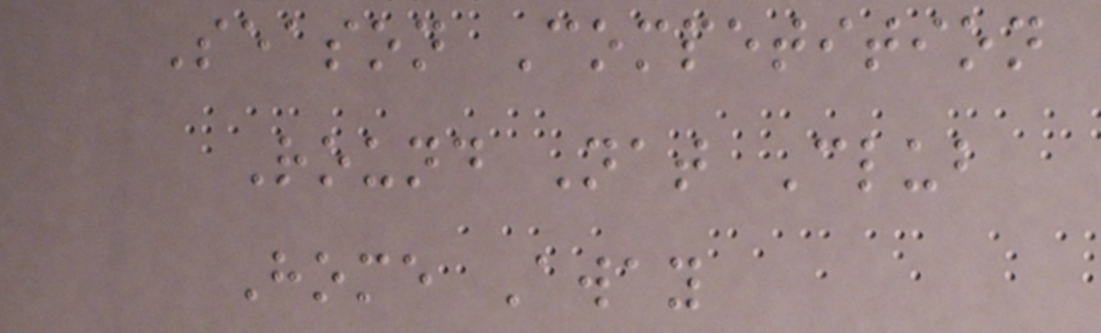Season Competition
Round Nat Club
Home Away
